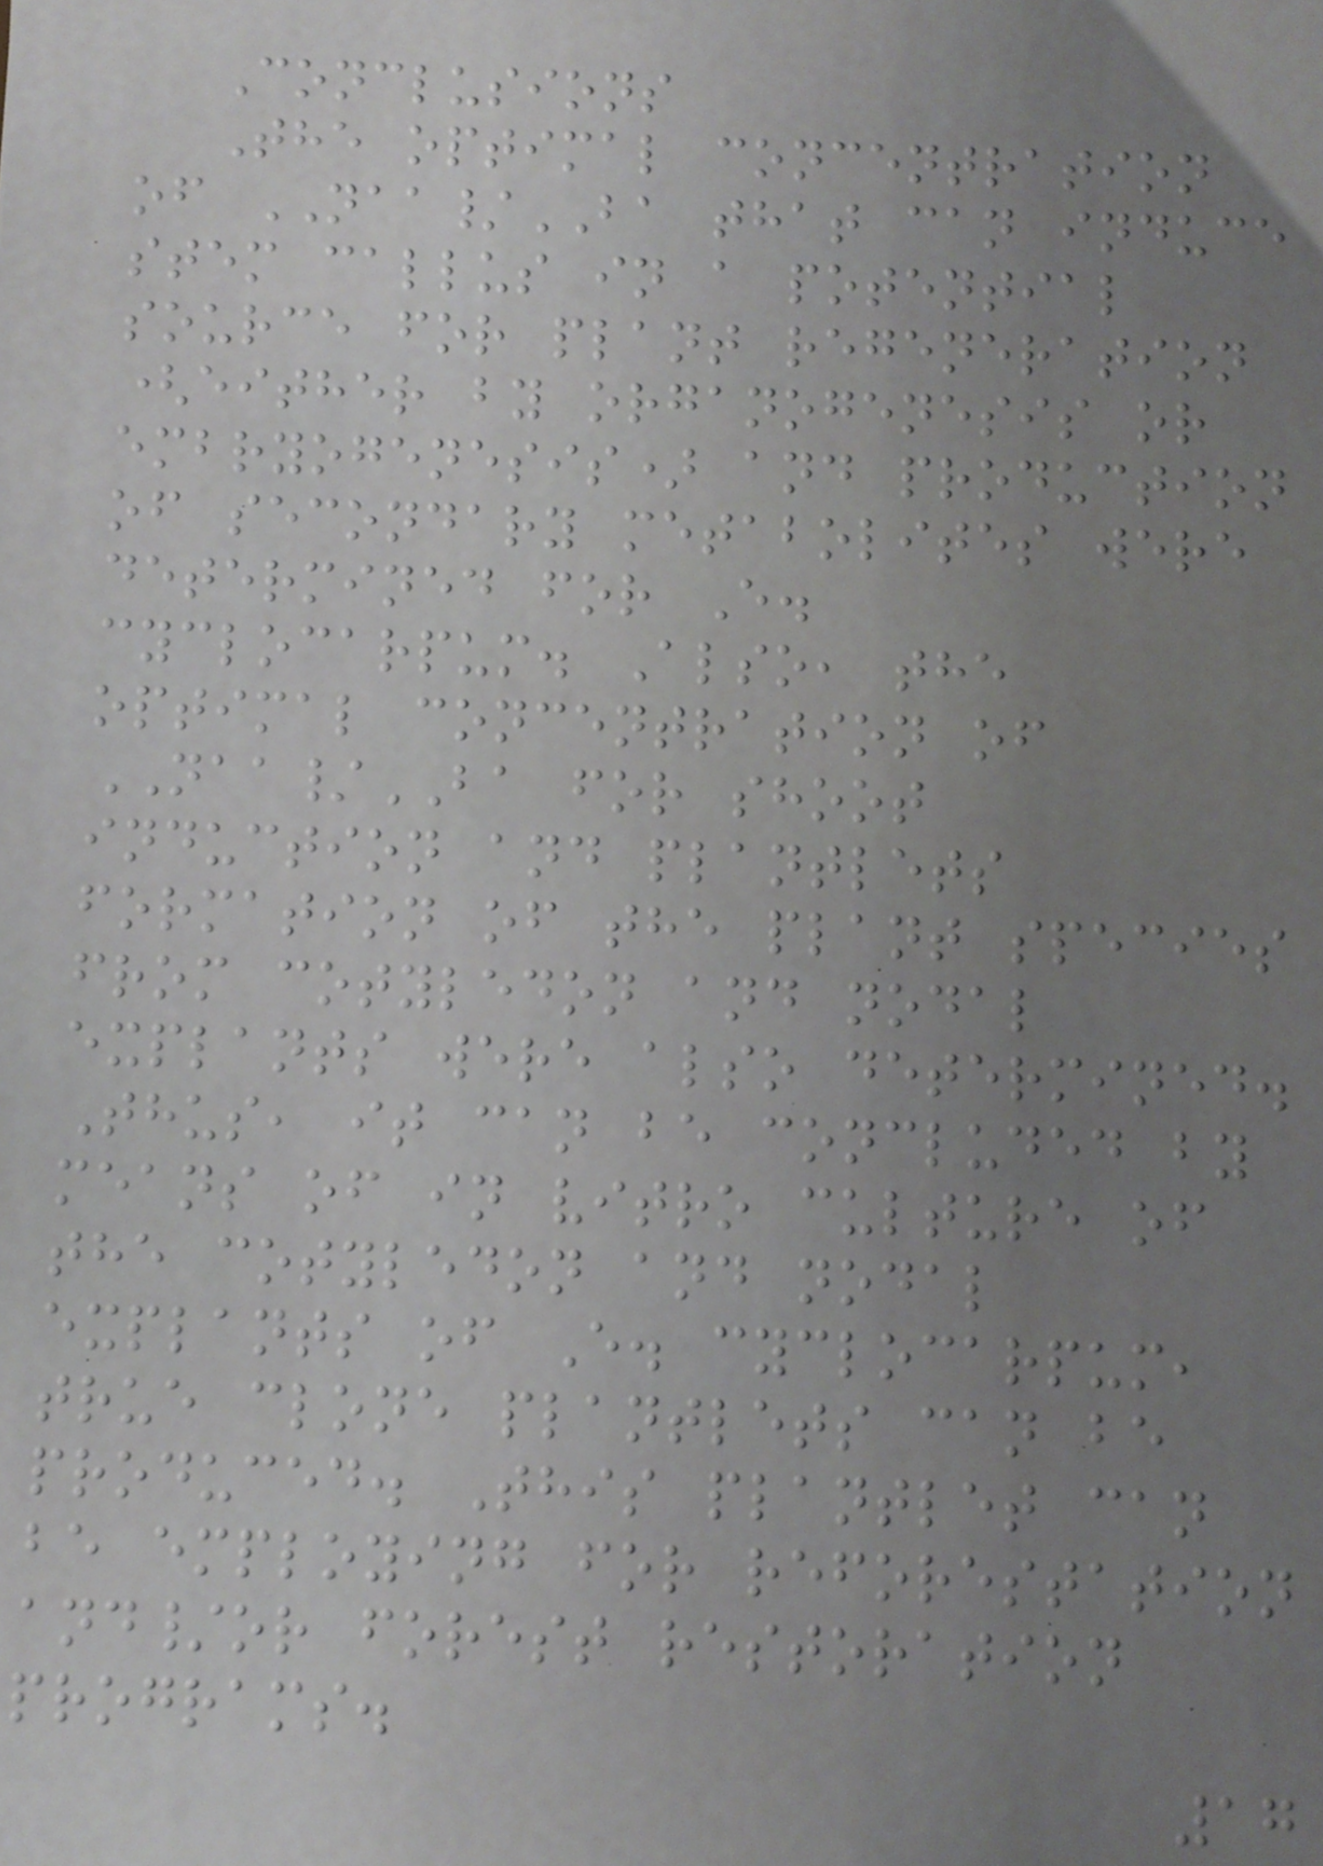Conclusions
The optimal concentration
of NAA/BA that can induce
stem callus in a potential
source for plant regeneration
(either by organogenesis or
embryogenesis) and production
of secondary metabolites were
determined for E.
cyclocarpum. Also, the
optimal concentration of
NAA/BA for shoot
induction and plantlets
formation of the plant species
from cotyledon and nodal
explants were also determined.
Thus, it can be concluded by
means of in vitro culture of
the cotyledon and nodal
explants of E. cyclocarpum,
true clone plantlets can be
produced. This plantlet can
be employing for reforestation
and/or forest restoration
programs.
17
